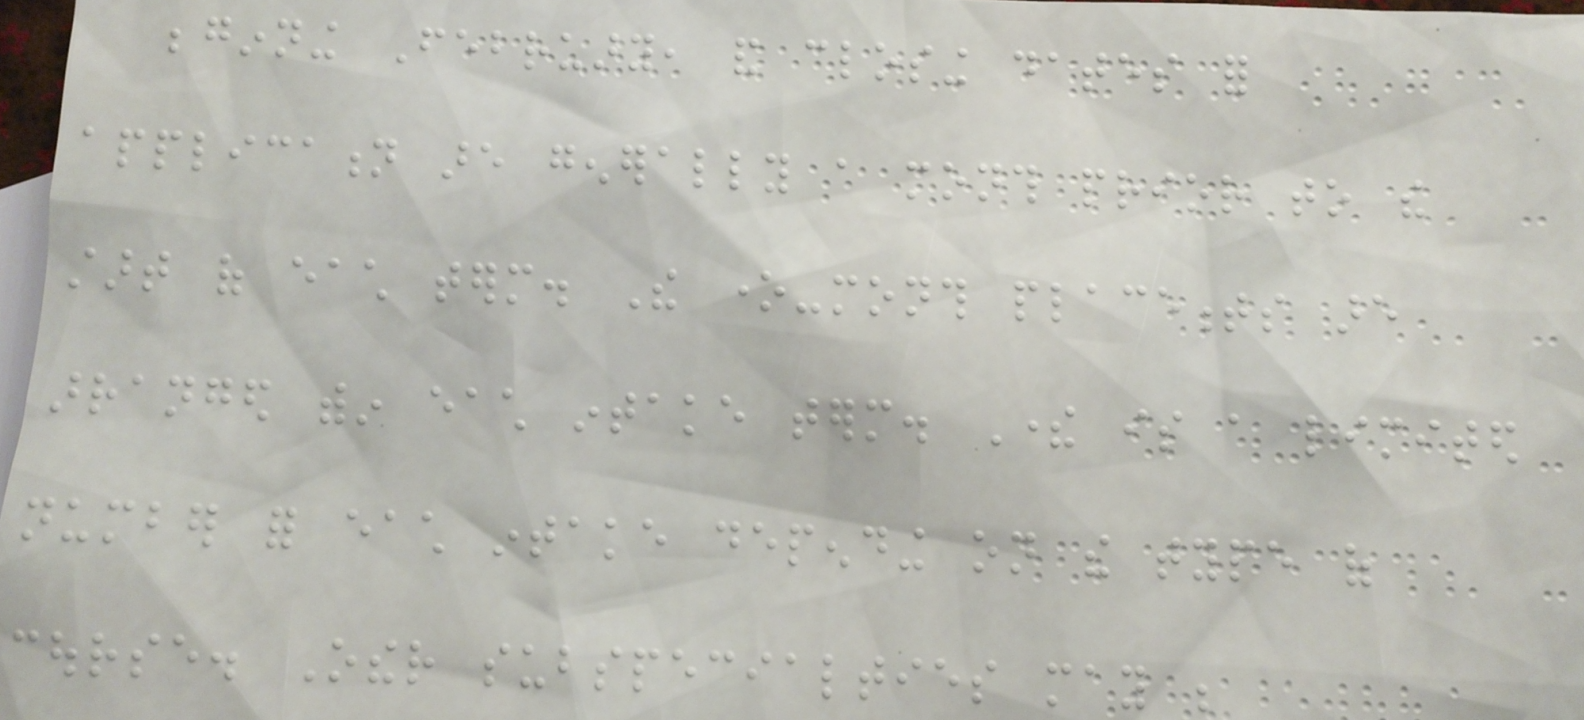beginning February, and closing dates for
application are generally a month prior to the
start of each term. The one-month placements are
arranged within each intake term. There is a limited
number for each intake depending on the type of
course. Other subspecialties may be
